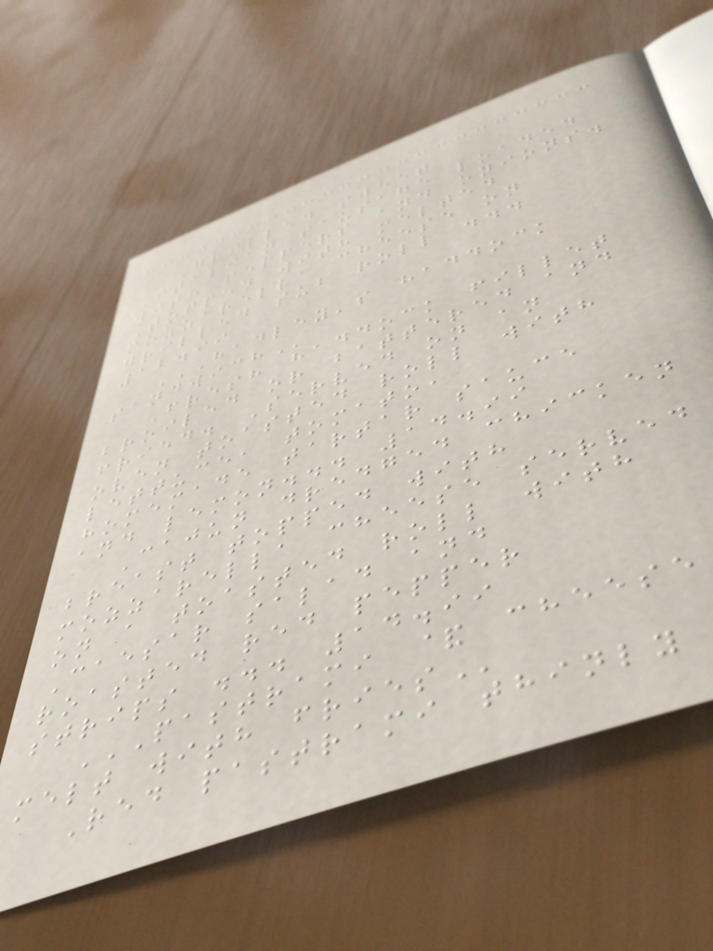Grilled sweet
Italian sausage loaded
with peppers and onions.
Topped with melted
mozzarella cheese on
grilled sub roll ...
12.99
HADLEY'S HADDOCK
SANDWICH
Fresh haddock fillet
broiled or battered and
fried. Served on an
oven toasted roll with
lettuce, tomato,
homemade tartar sauce
and lemon... 14.99
Cajun dredged chicken
breast topped with
mozzarella cheese served
on a toasted roll with
Caesar salad and
roasted red pepper
strips ... 14.99
PASTRAMI & CHEESE
MELT WITH FRIES
Red pastrami thinly
